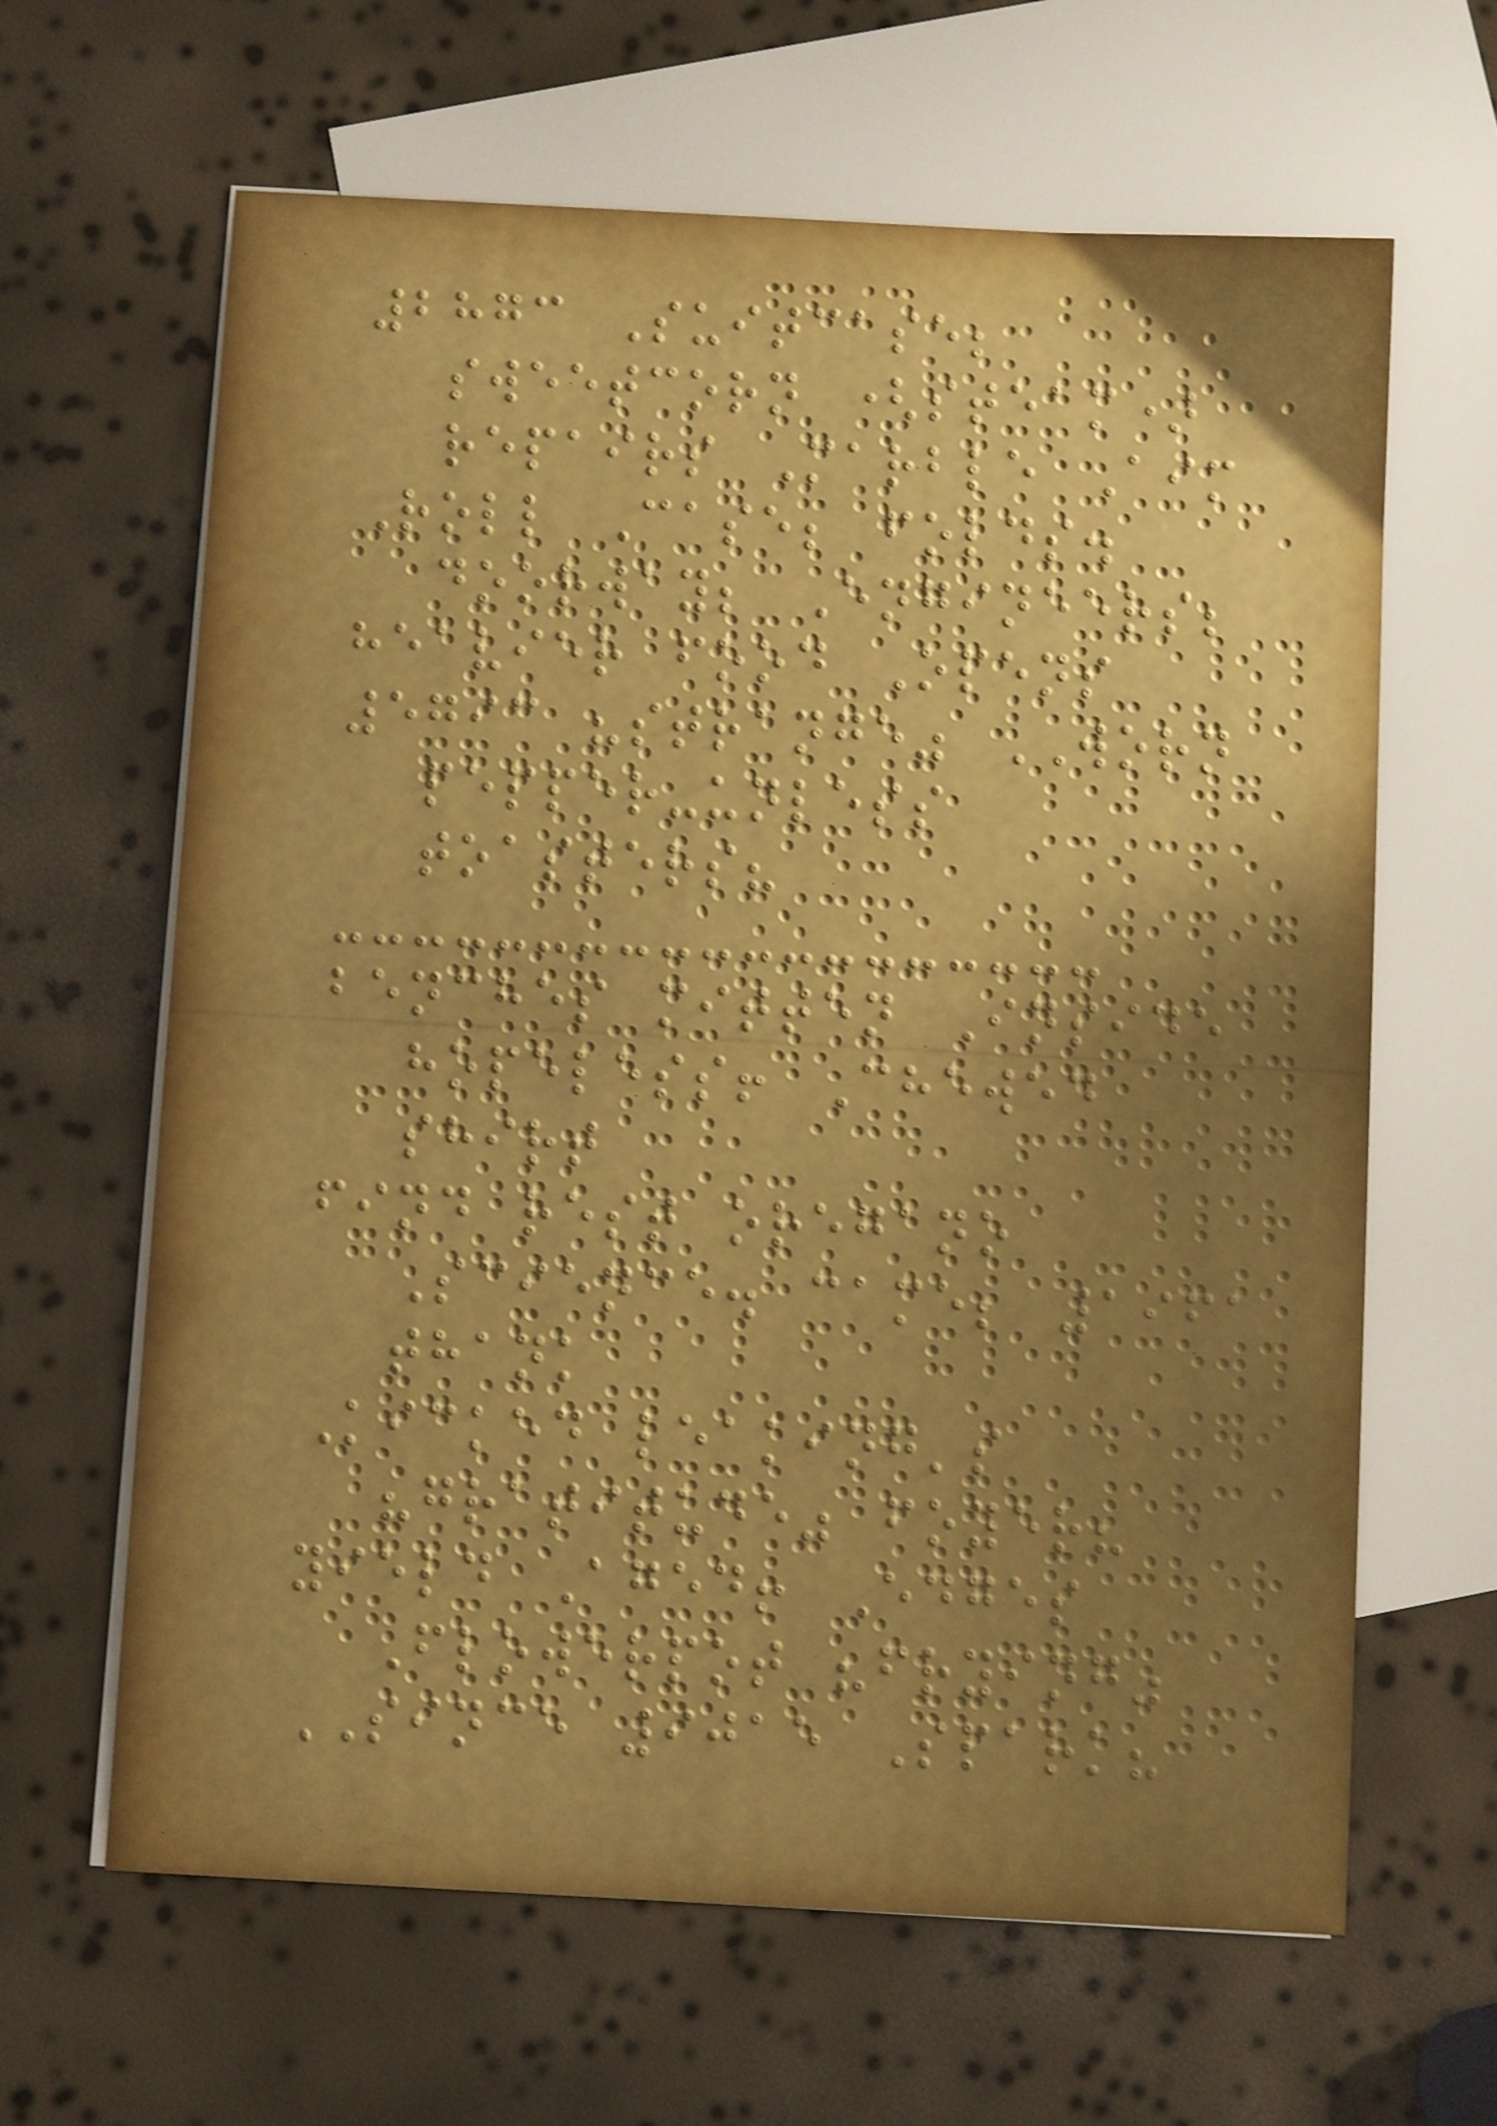2873 Suitcase;
sweetcorn (steam)
repairs Marble Aim
Roll Case; folds.
doorway; Engineers;
heavier food Opens
5793 "strange" WORN
pepper-unless
toasters?
benches mitten Inside
hopeless! Chewed
shirt
find rest oregano
Science. came; 1961
thank
Kicked leaking's
"gratitude" foyer?
yield Aged! Edges
Flowerpot "frying"
SINCE 9015 Spark?
